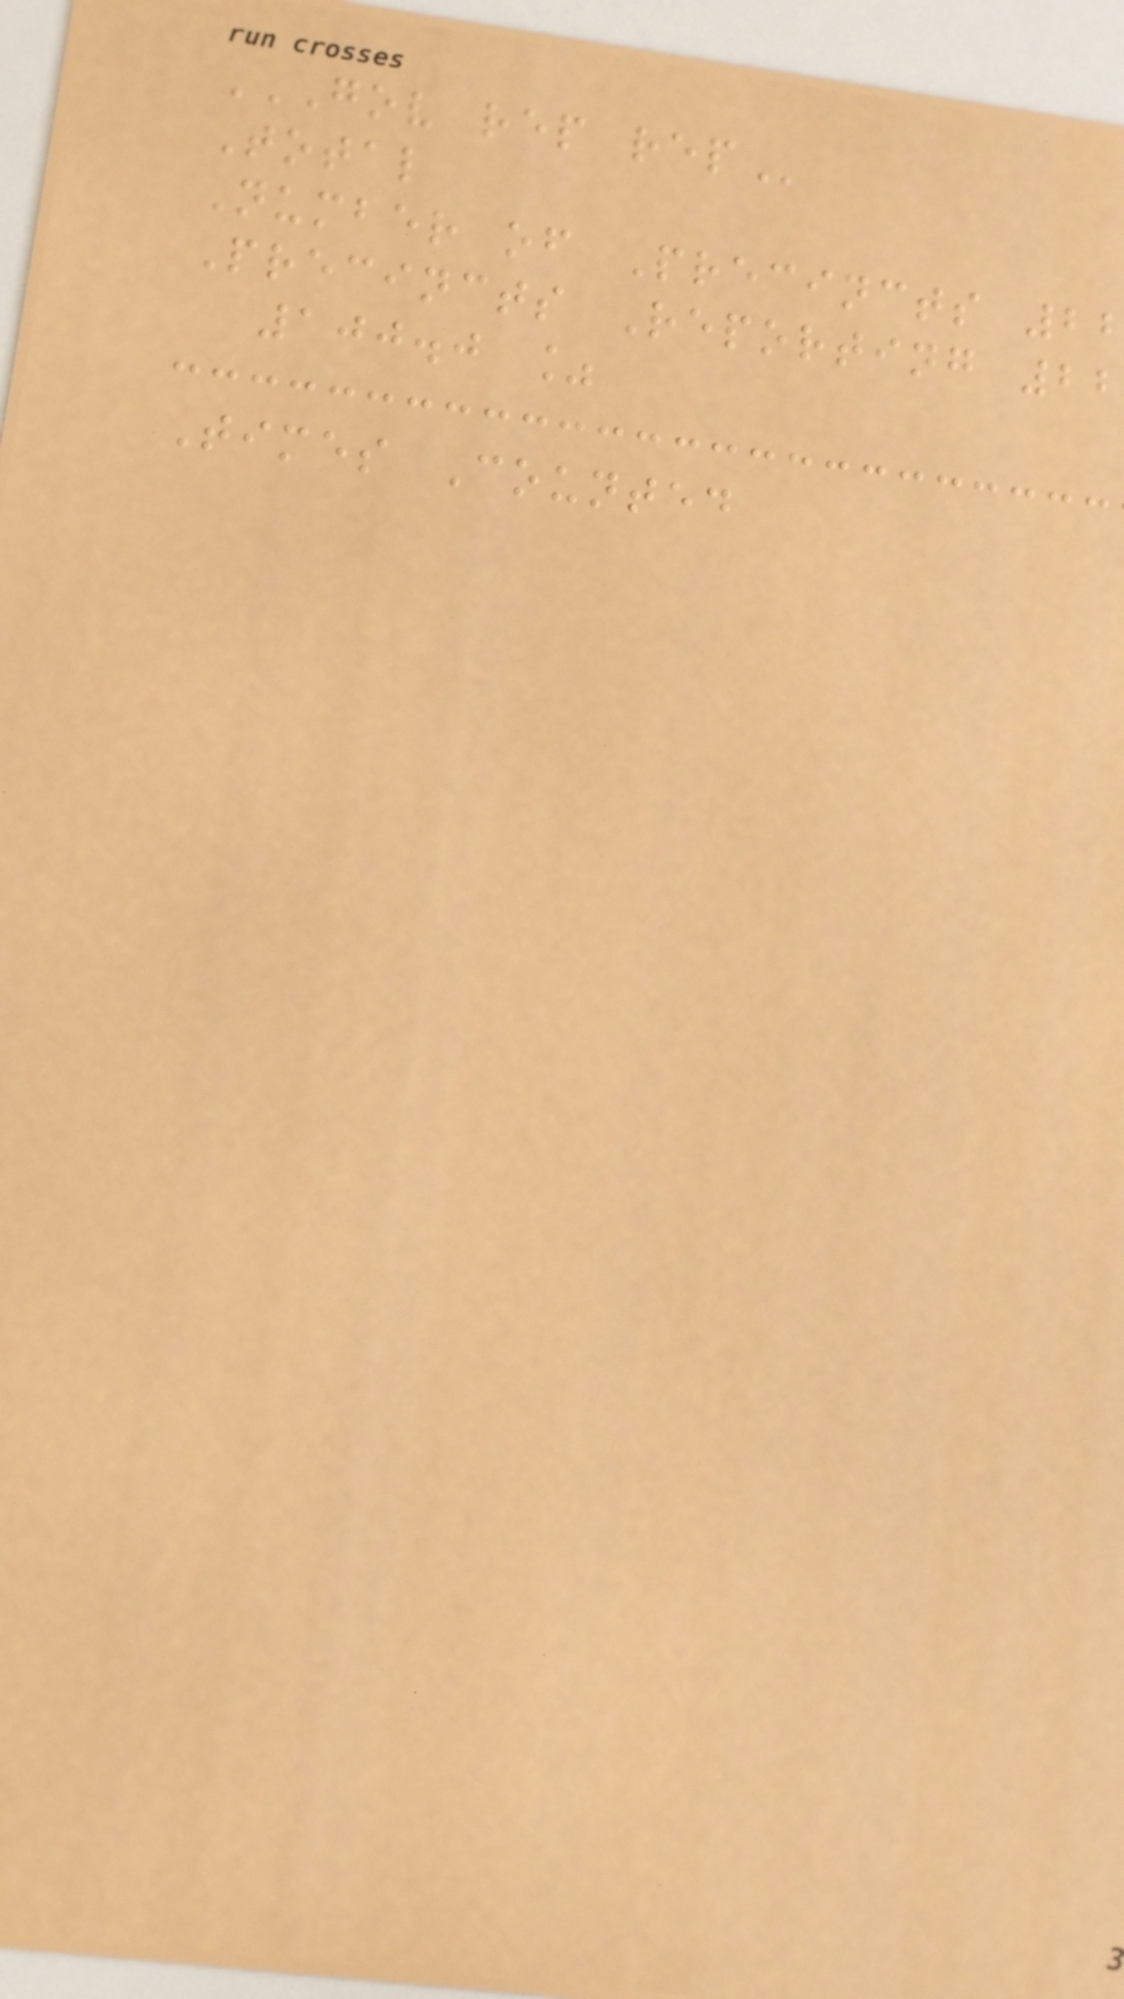GOV REP REP
Total
Number of Precincts 2
Precincts Reporting 22
100.0 %
Times Counted
